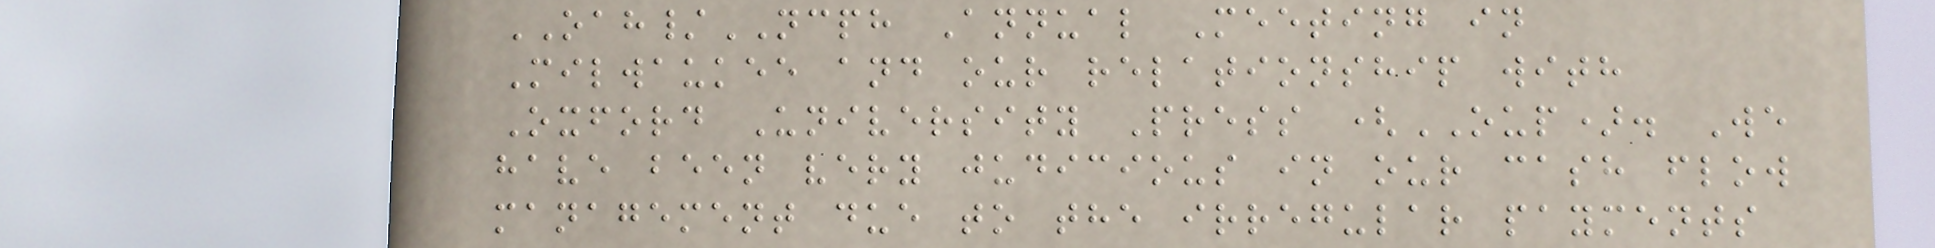OAH/NCPH Annual Meeting in
Milwaukee and our relationship with
Oxford University Press (OUP). We
have been very judicious in our cash flow
management due to the irregular payments
